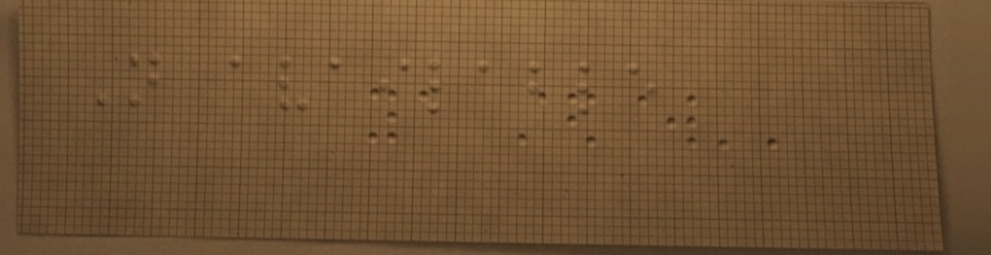Not available
